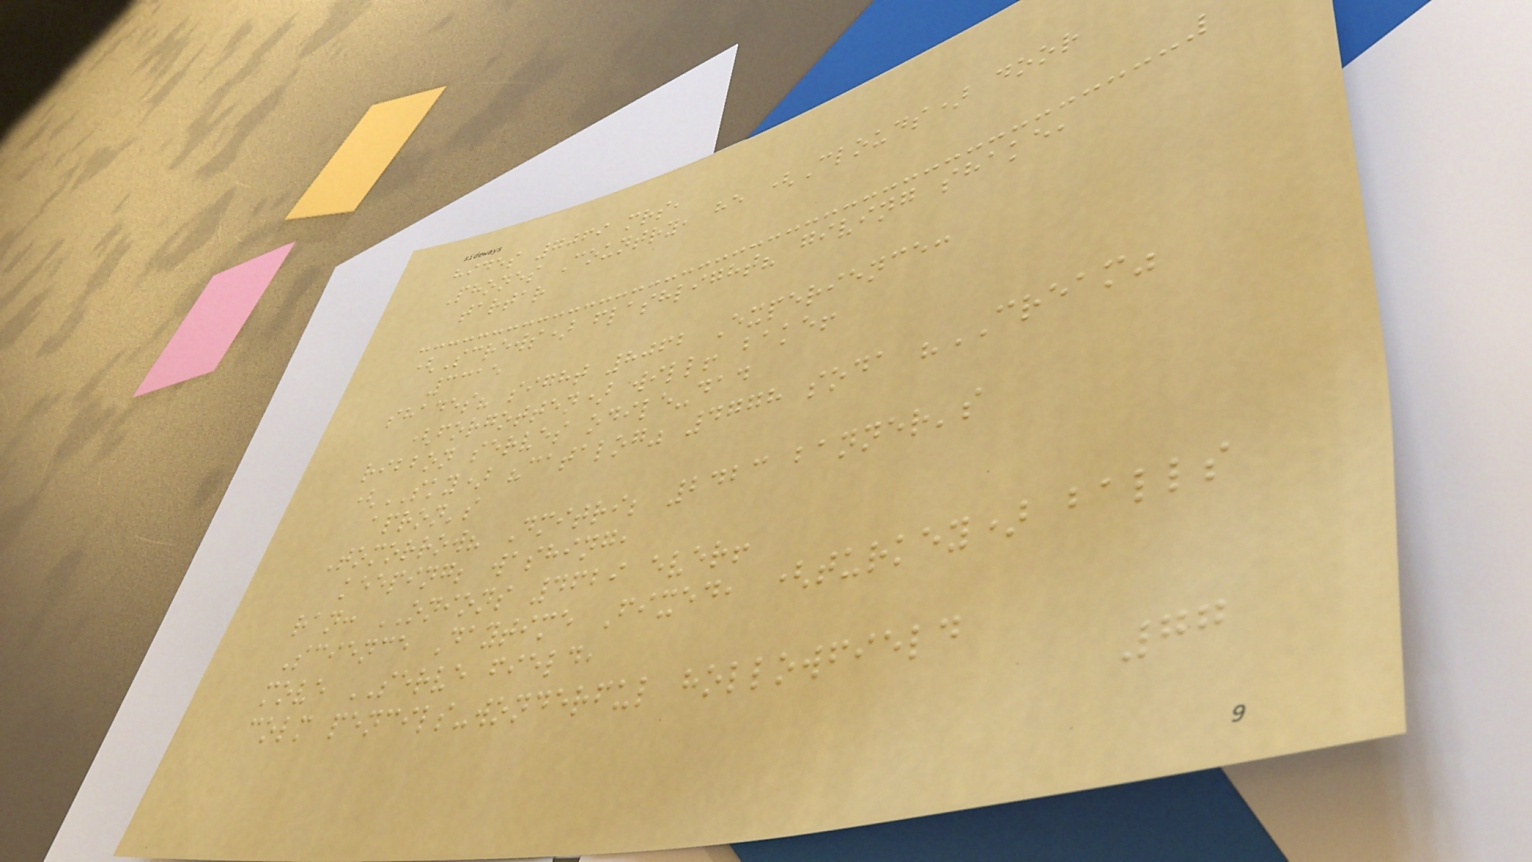hides 7069 mrs,
Phones Country, he (Clouds) door
tartar
(Screws) flashlight? giving shake,
3315
shades? sight 8062 Experience:
(forgotten) will! bake!
ribbon serves odile-dad
(SKY) "catalog" 4778 soda "CREAM"
apron's
Tomorrow? Dmitri; 2423 banner's
keeping; washing,
ran: ONIONS 4629 ever!
Science Daytime Fixed, (turkey) balls
move SERVE field,
colm pencils-wonderful hollowfield
77
